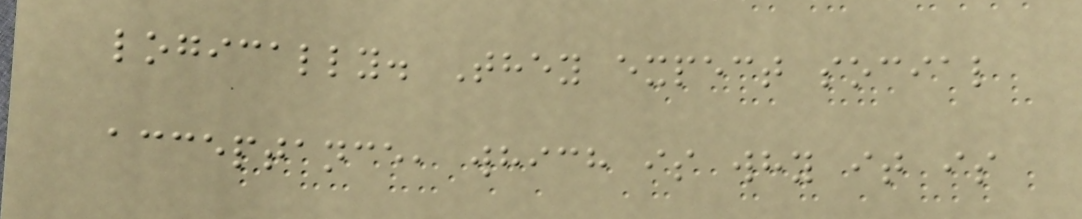logically. They expect social
acceptance, which is why it is
